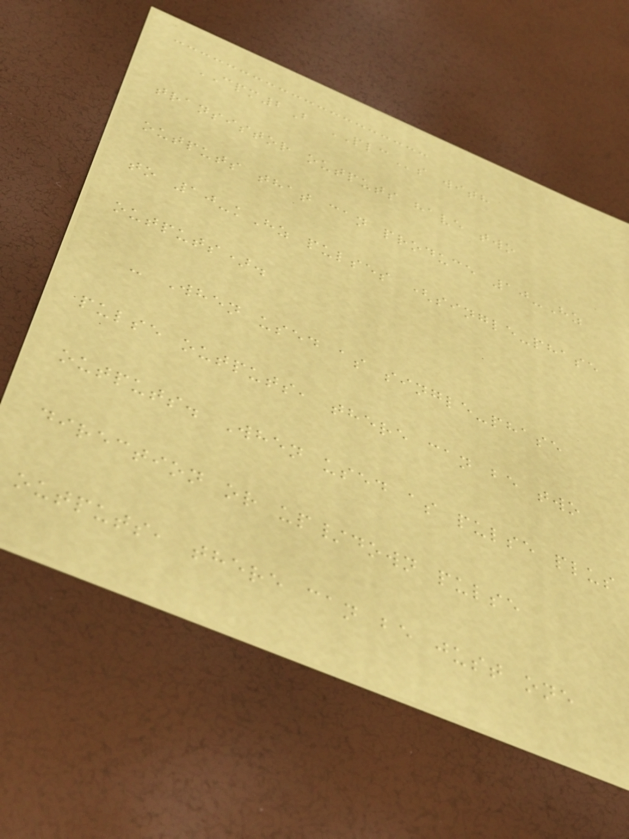CPM2B PLCs with
transistor outputs have two
outputs that can produce 10-Hz
to 10-kHz pulses (single-phase
outputs).
- When used as single-phase
pulse outputs, there can be two
outputs. When used as pulse plus
direction or up/down pulse
outputs, there can be just one
